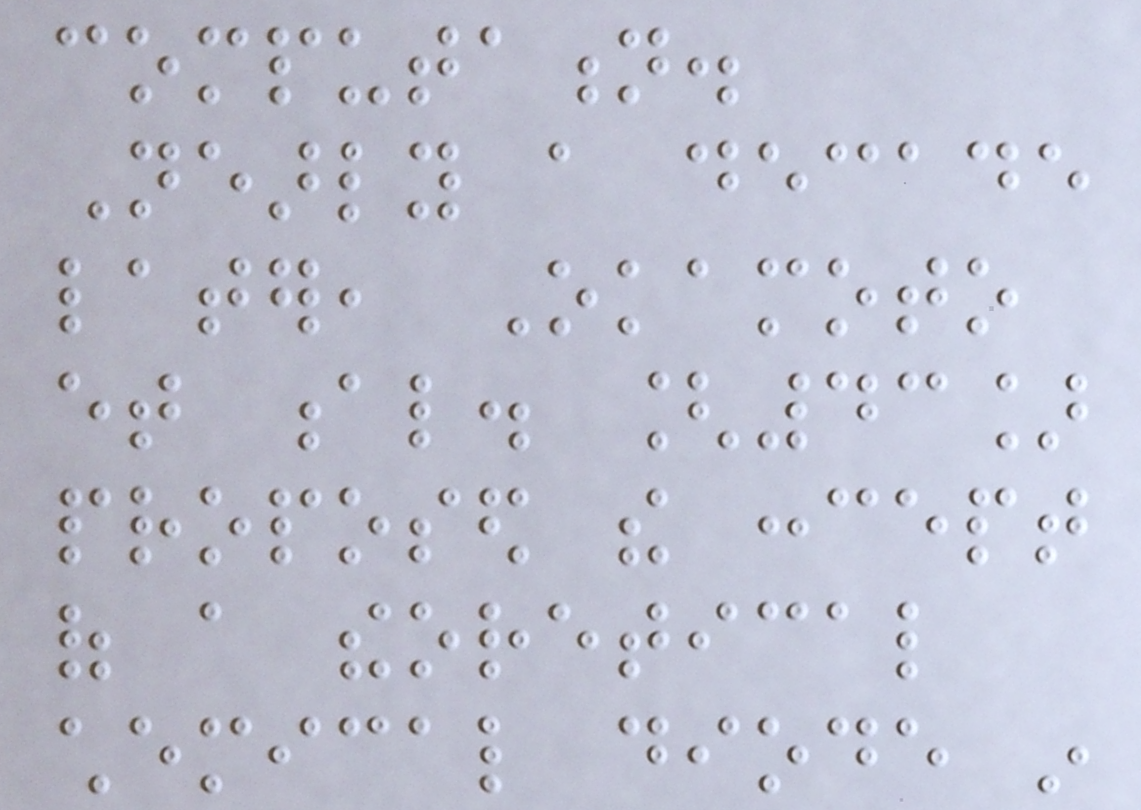computation.
Nearly a decade
later, Okamoto
et al. [43]
proposed the concept
of a theoretical
chemical diode in
